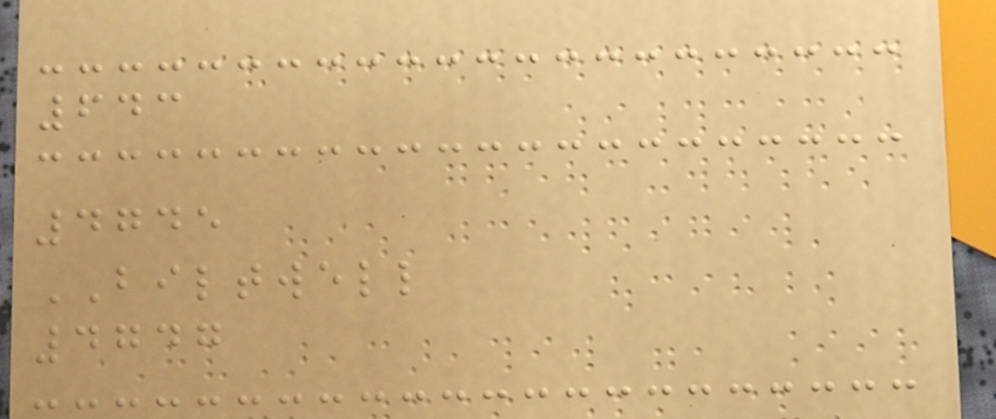643
4745
BILTWELL
4747
